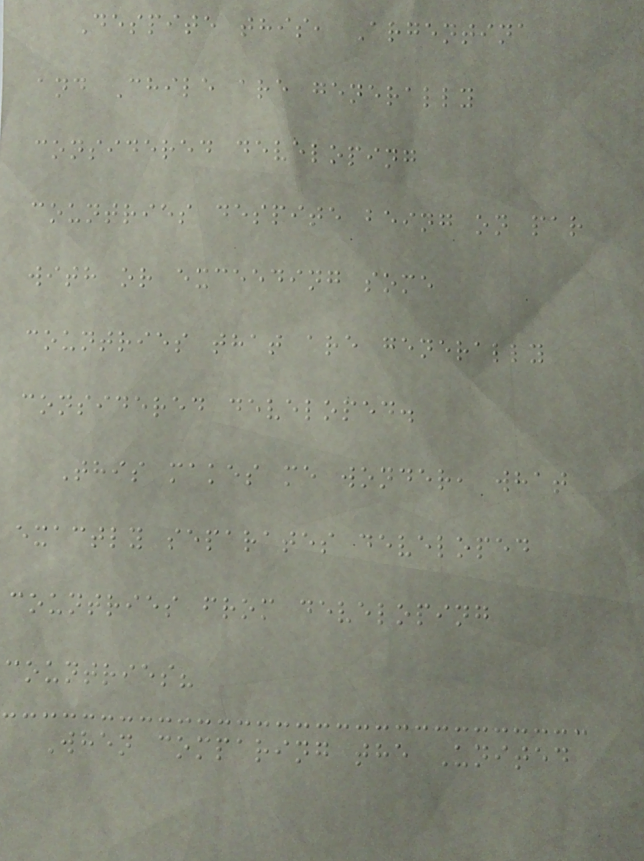Despite this, Argentina
and Chile are generally
considered developing
countries despite being on par
with or exceeding some
countries that are generally
considered developed.
This makes me wonder, what
exactly separates developed
countries from developing
countries?
When comparing the United
